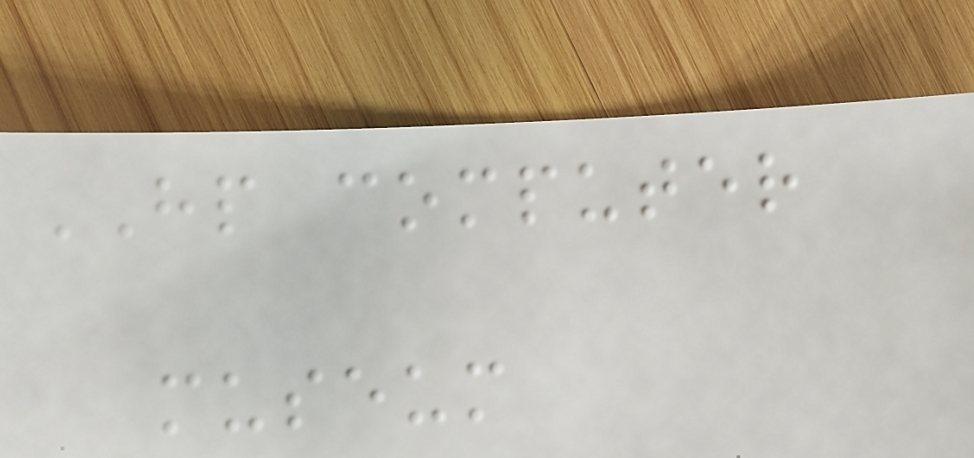HP computer
museum
